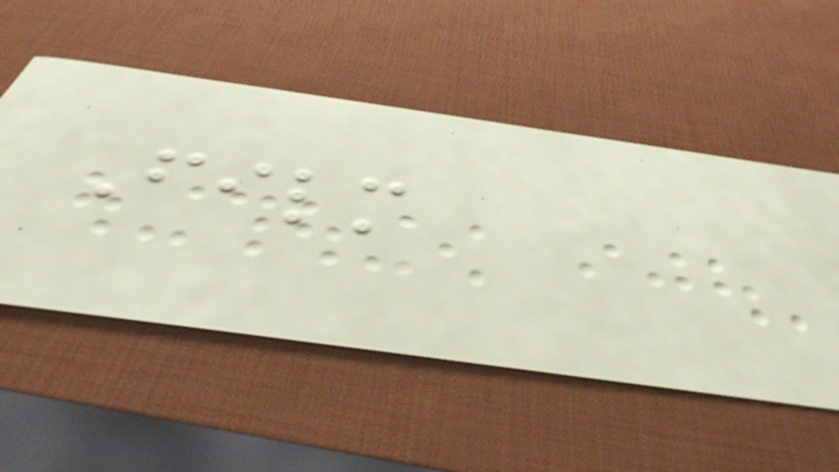Film
